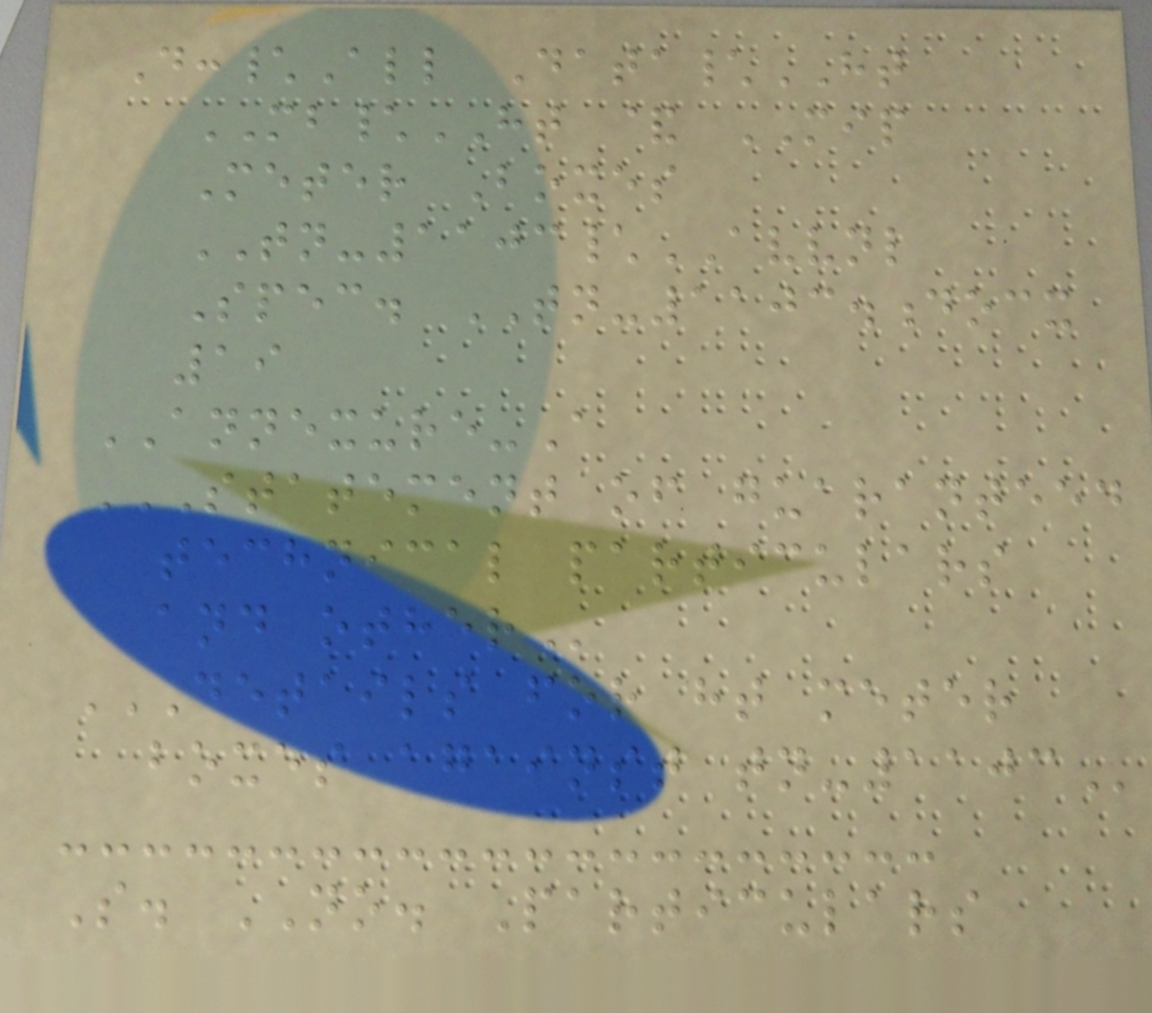D:\All Data\HT
MB\HT & MIP
Meter Boxes
TN-1103\AVVNL
Spec. TN-1103.docx
19
ANNEXURE-A
STATEMENT OF GUARANTEED
TECHNICAL PARTICULARS
AND OTHER
DETAILS FOR HT METER
BOXES AGAINST TN-1103
S. NO. Particulars
